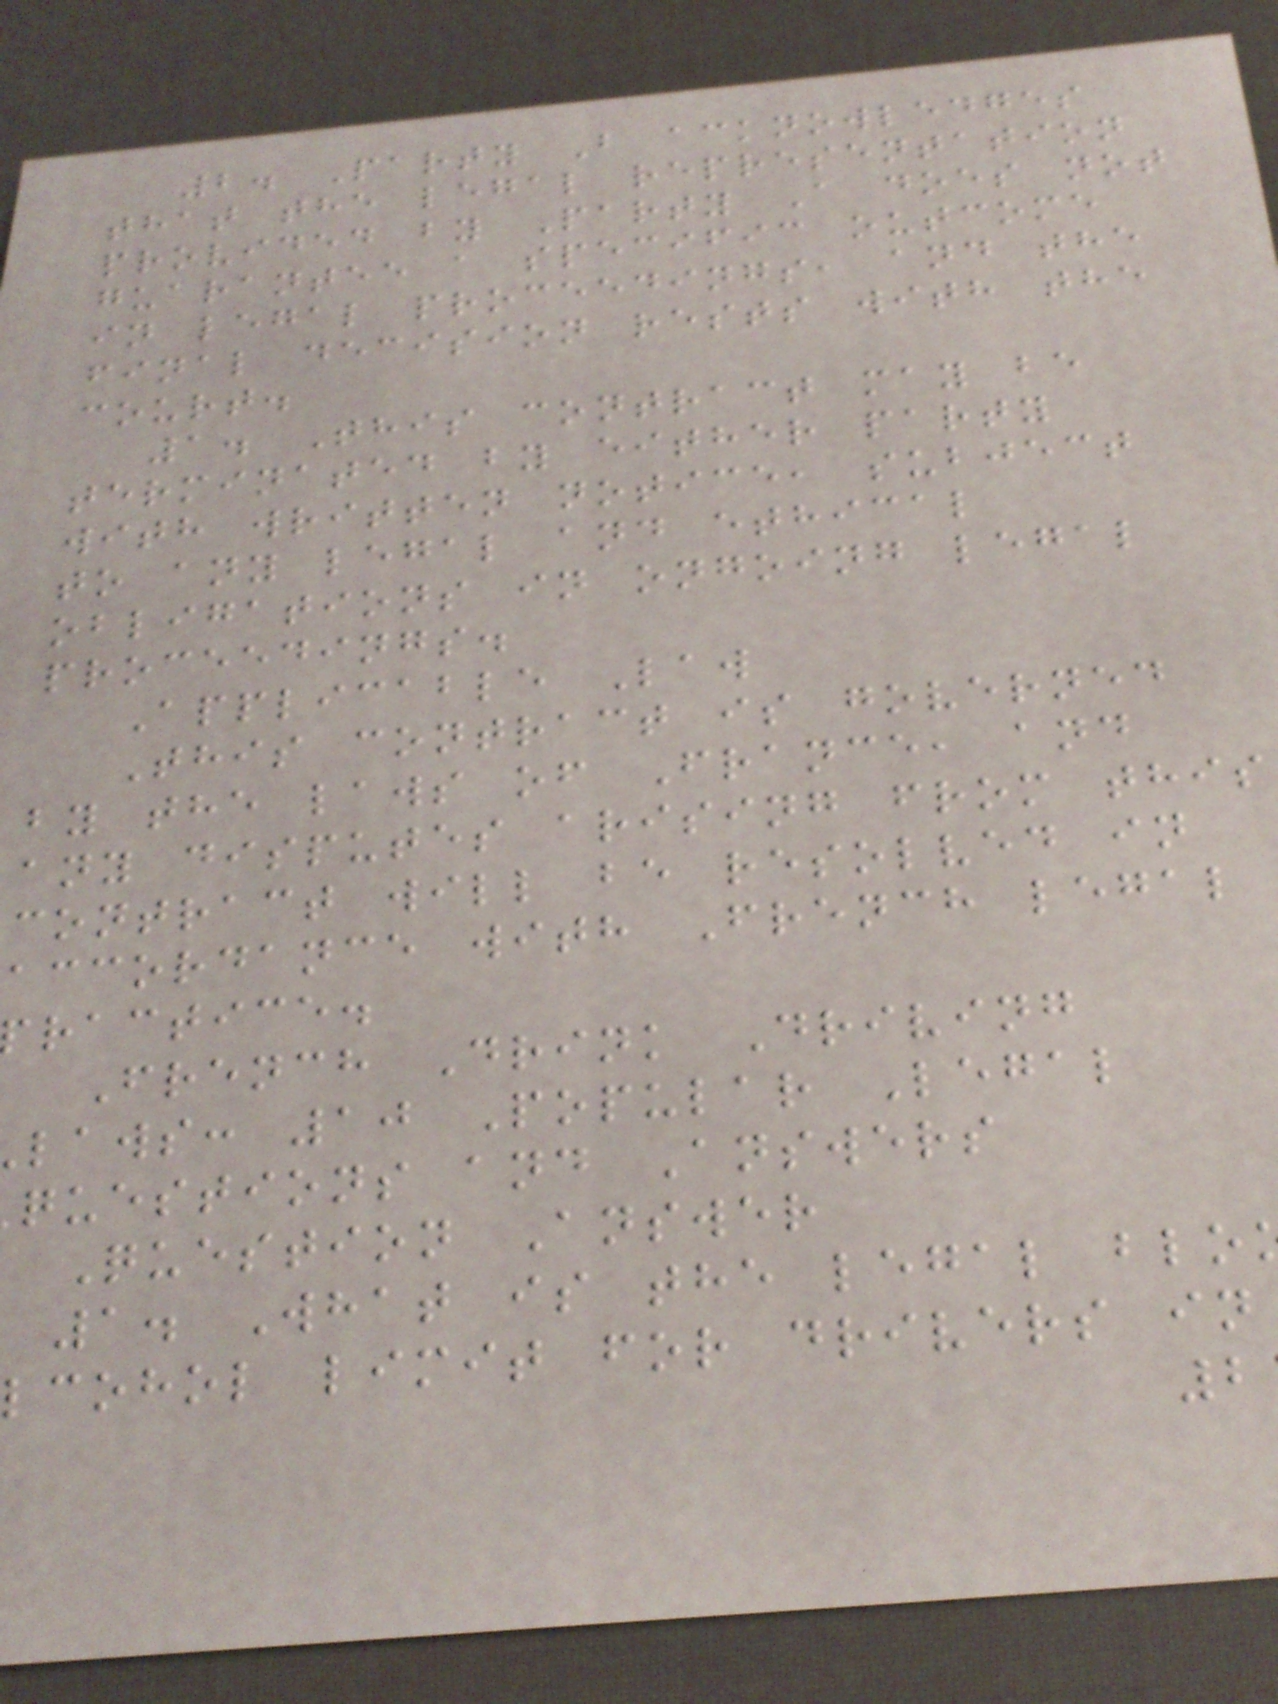2. Party B acknowledges
that the legal representation
provided by Party A does not
guarantee a specific outcome
in legal proceedings, and the
final decision rests with the
court.
1. This contract may be
terminated by either party
with written notice, subject
to any legal and ethical
obligations in ongoing legal
proceedings.
Applicable Law
This contract is governed
by the laws of France, and
any disputes arising from this
contract will be resolved in
accordance with French legal
ractice.
French Drink Driving
laws: 10 Popular Legal
questions and Answers
Question Answer
1. What is the legal blo
lcohol limit for drivers in
